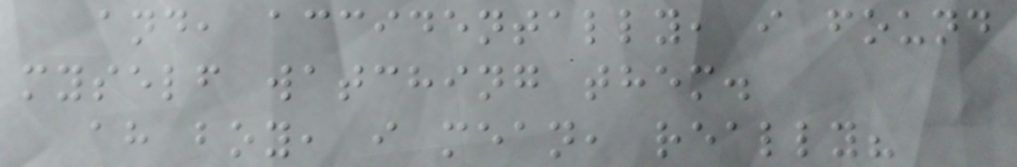and, accidentally, i found
myself watching them.
ah boy, i mean, really?
